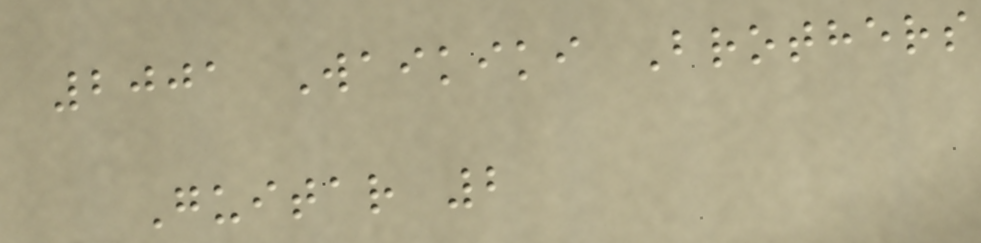2001 Waikiki Brothers
Guitar 2
